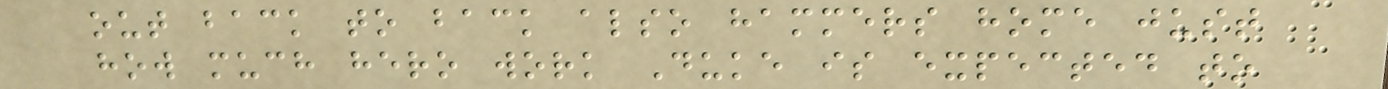out back to back also hammers home just
how much hero work Duke is expected to
